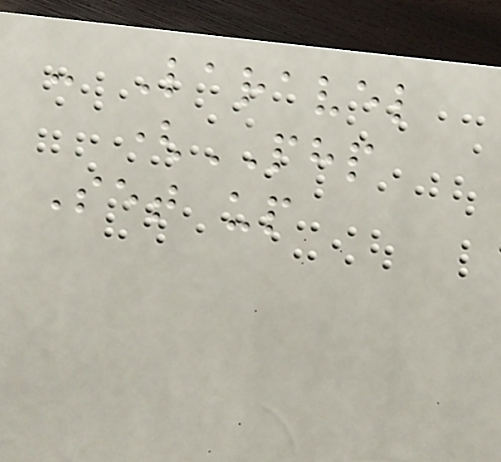- Laravel
(PHP
Set up
